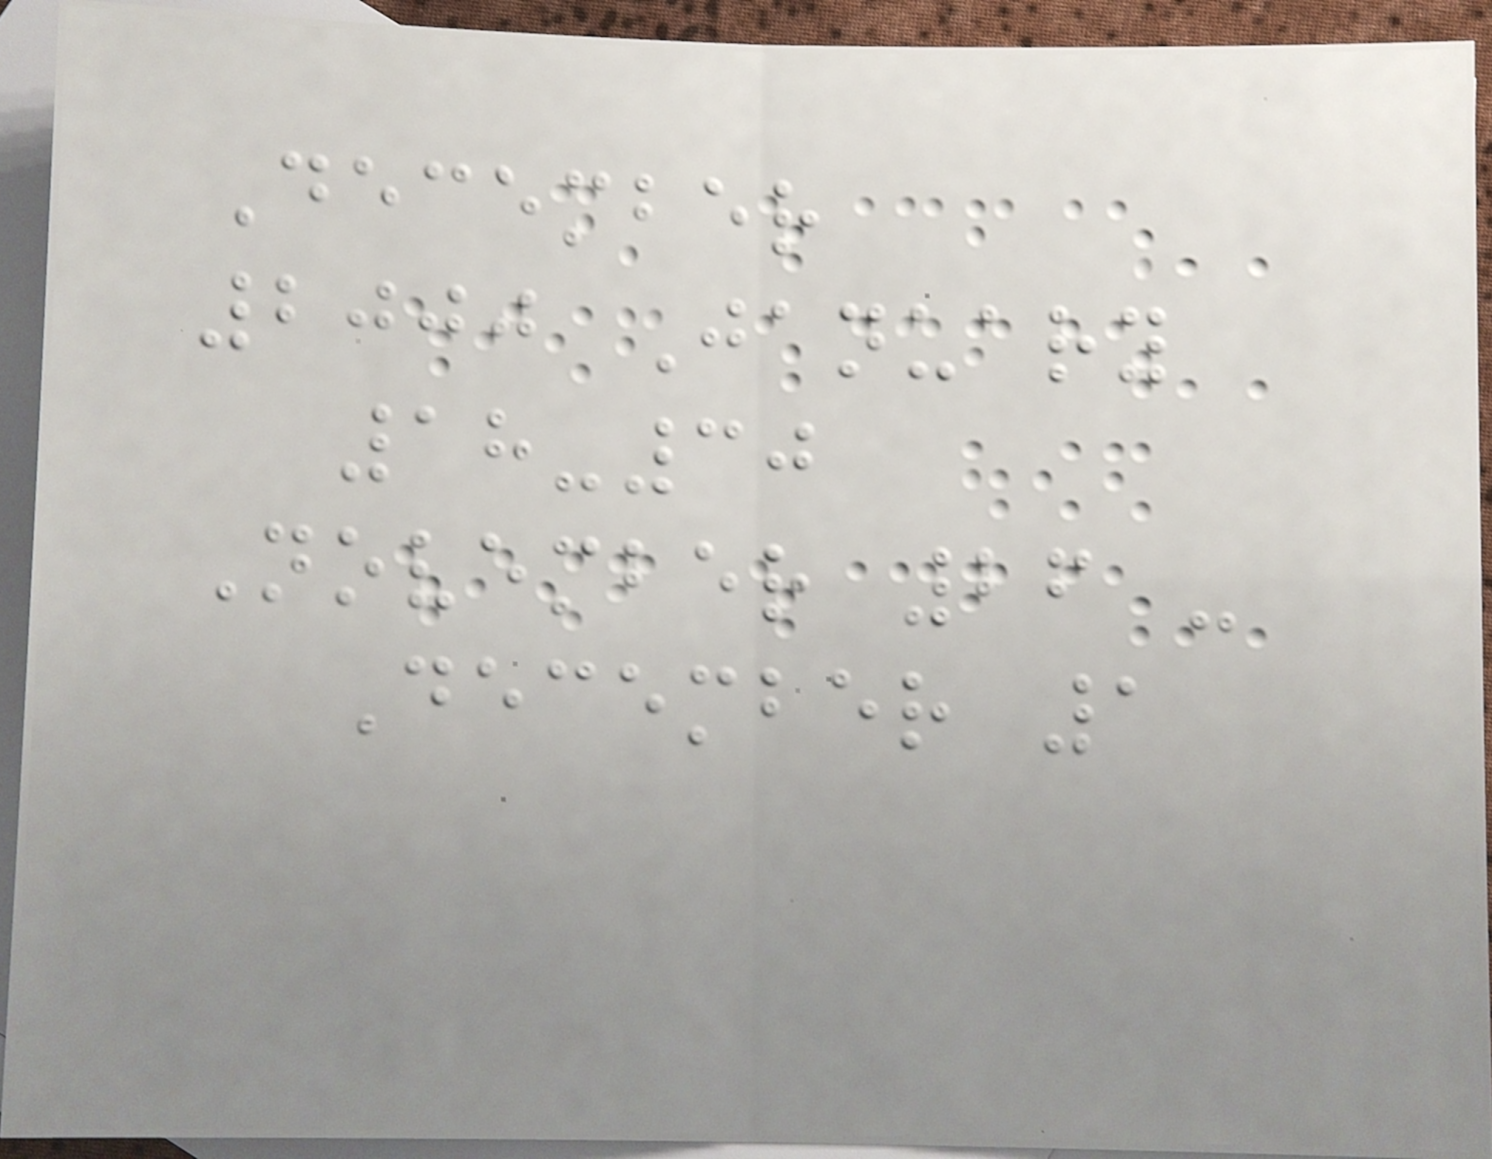December
2000 January
18-30
November 26 -
December 1
